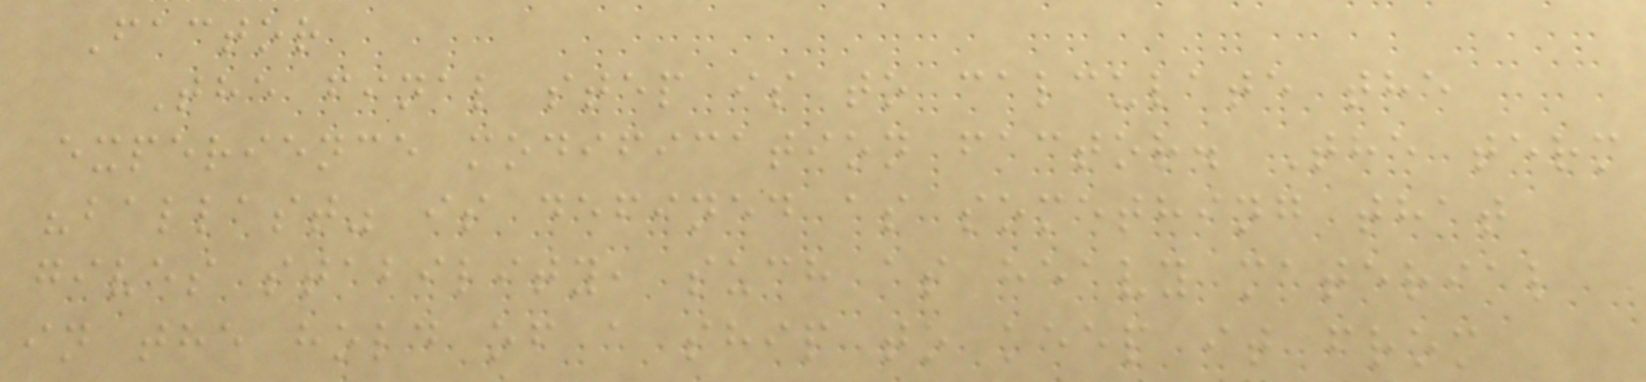Factor
The final step is to calculate the
experience modification factor. The term
"ballast" is defined as something that
gives stability, such as heavy material
in the hold of a ship to keep it from
